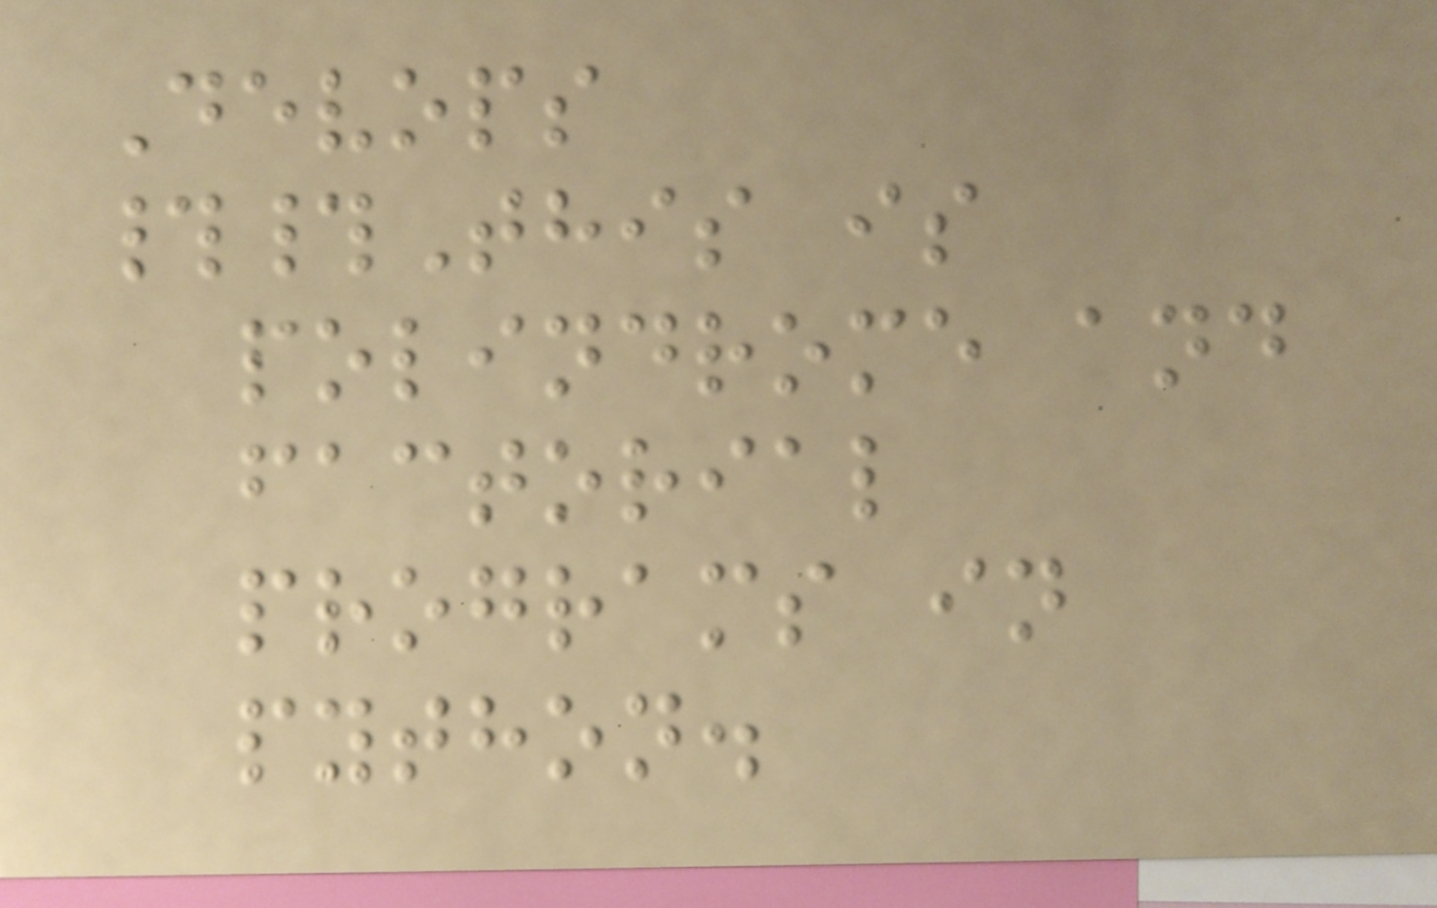Devops
##This is
polindrome and
factorial
programs in
python.
